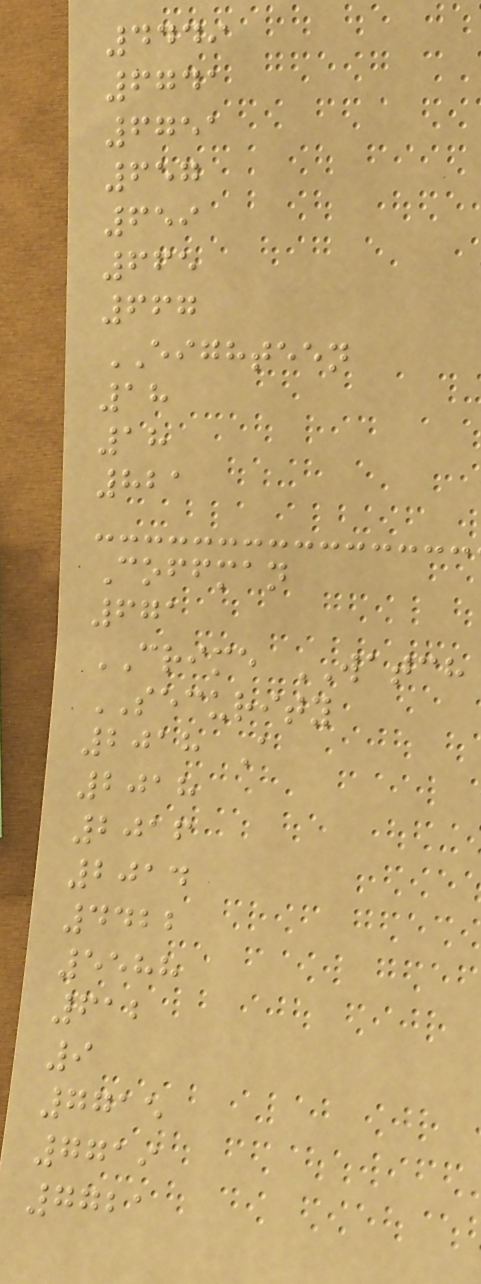4449
6741
6751
657
659
665
667
EIGHTEEN
18
18
821
Coffman
671
CRIME WATCH
SECURITY
2018 A
2018
2016
2014
4422
5588
612
9
7715
7719
7721
